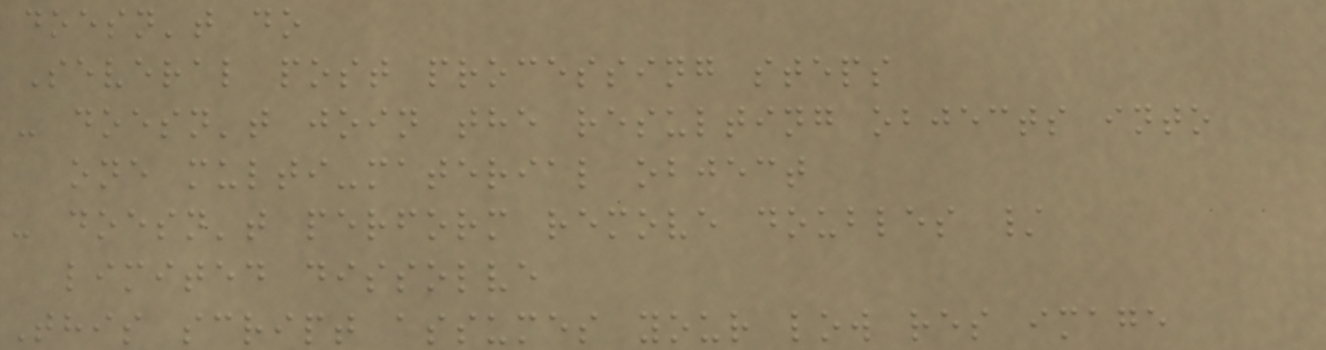doesn't do
Several post processing steps
- doesn't join the resulting objects into
one multi-material object
- doesn't perform remove doubles /
limited dissolve
This script assumes your low res image
